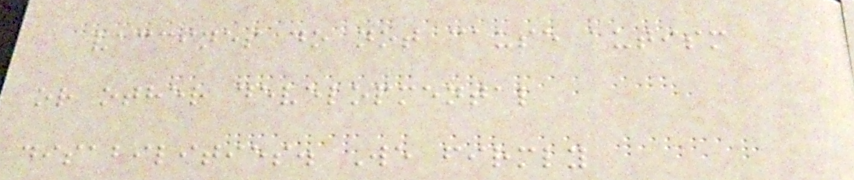vaccines do not cause autism
or other developmental
disabilities. We firmly
